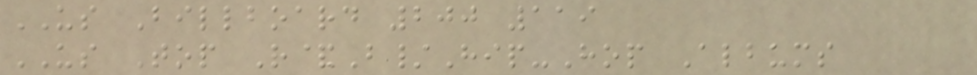US Billboard 200 119
US Top R&B/Hip-Hop Albums
